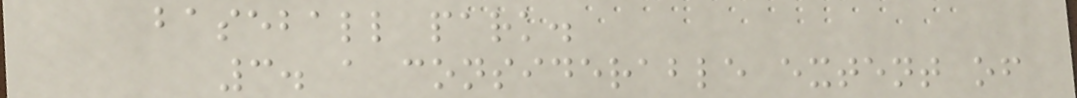baseball park.
3. a considerable extent of
